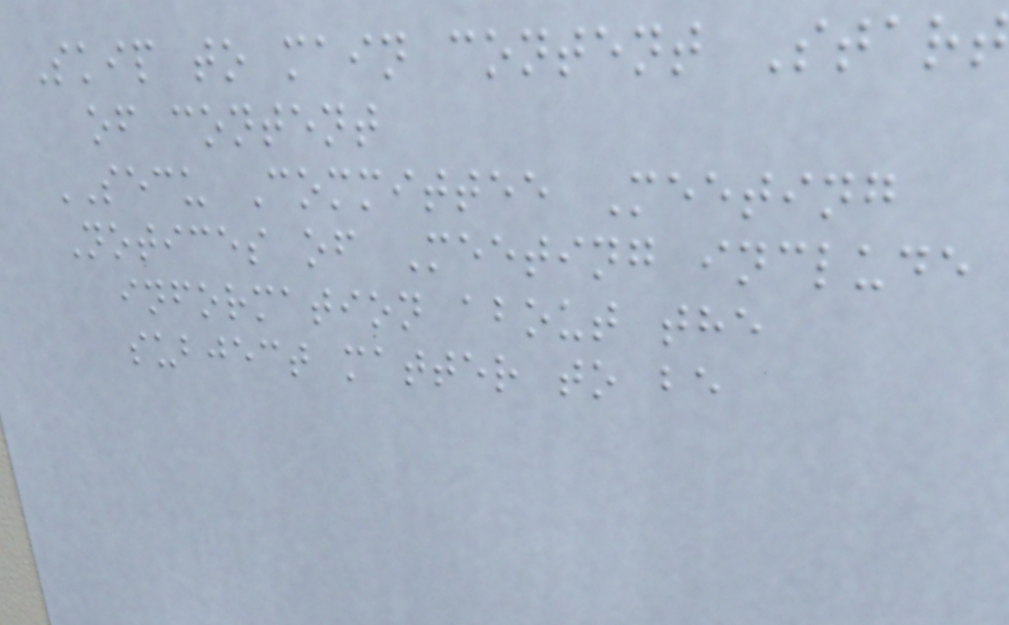Skip to main content Start
of content
SECU Committee Meeting
Notices of Meeting include
information about the
subject matter to be
